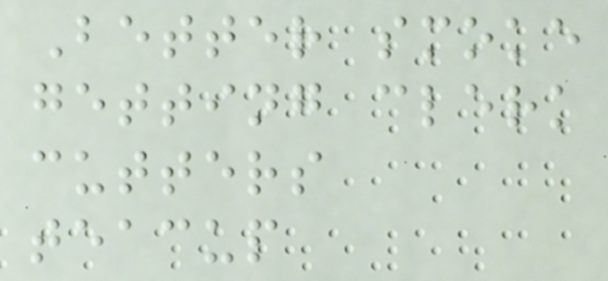Better smoke
getting clerk
cutters
teacup
